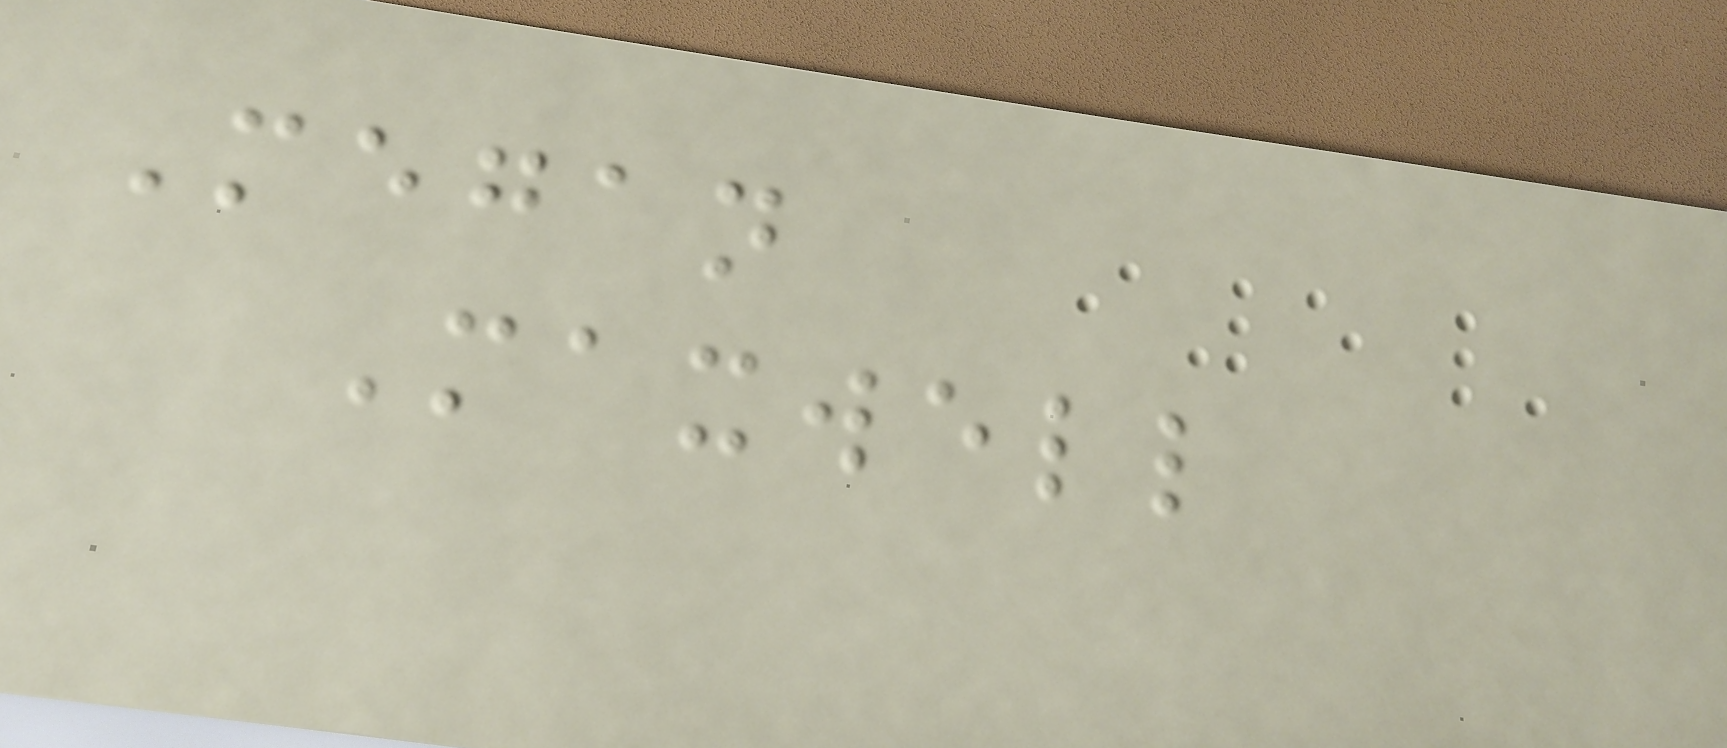Megan
Maxwell
